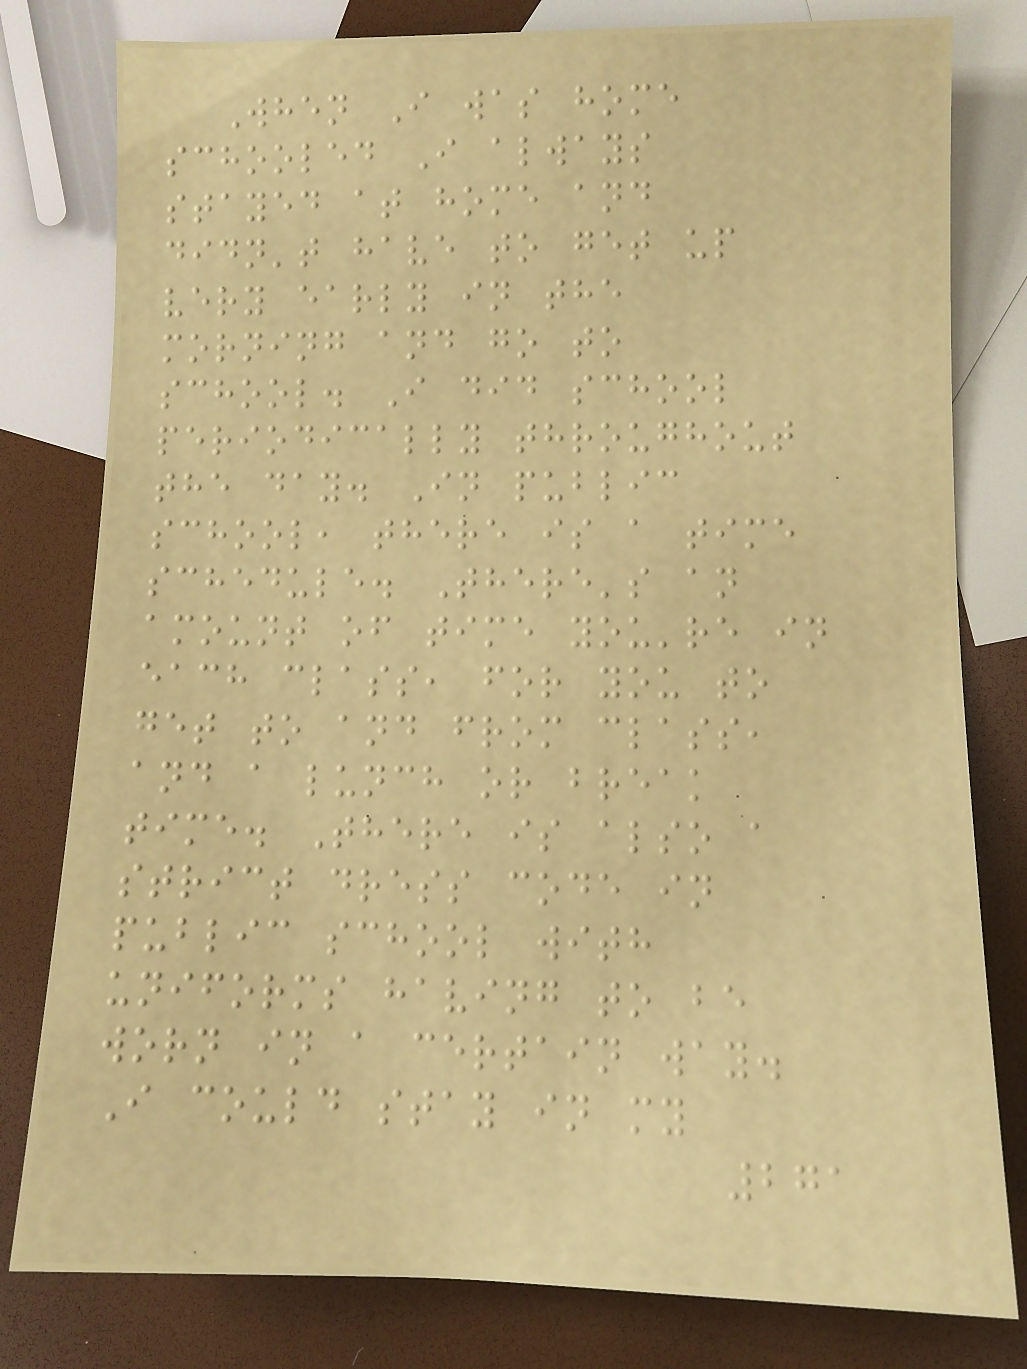When I was home
schooled I always
stayed at home and
didn't have to get up
very early in the
morning and go to
school. I did school
periodically throughout
the day. In public
school, there is a time
schedule. There's an
amount of time you're in
each class, for you to
get to and from class,
and a lunch or break
time. There is also a
strict dress code in
public school with
uniforms having to be
worn in a certain way.
I could stay in my
271
